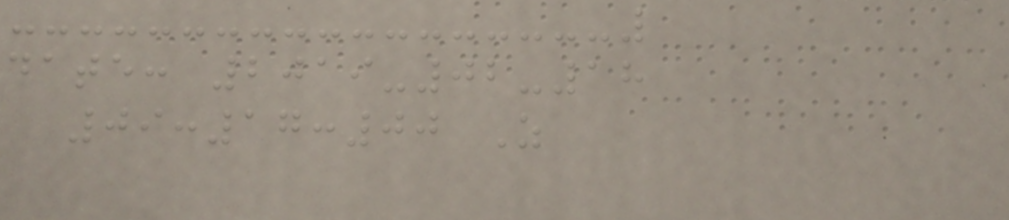date: 2019-02-18
09:17:00 Z
